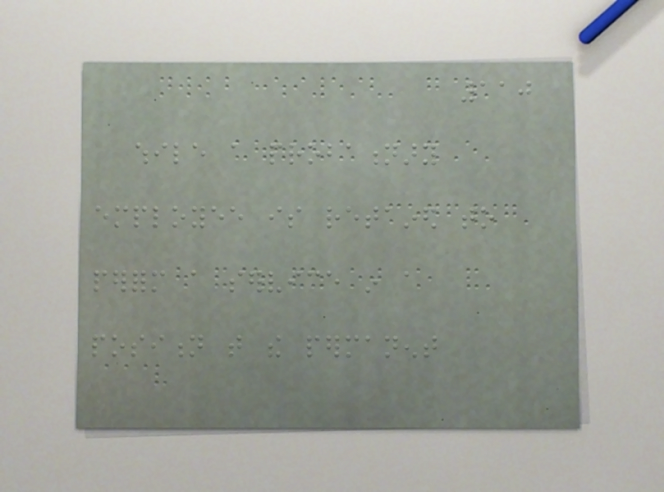110
while a probationary
employee is retained to
perform a service in a
position that the permanent
